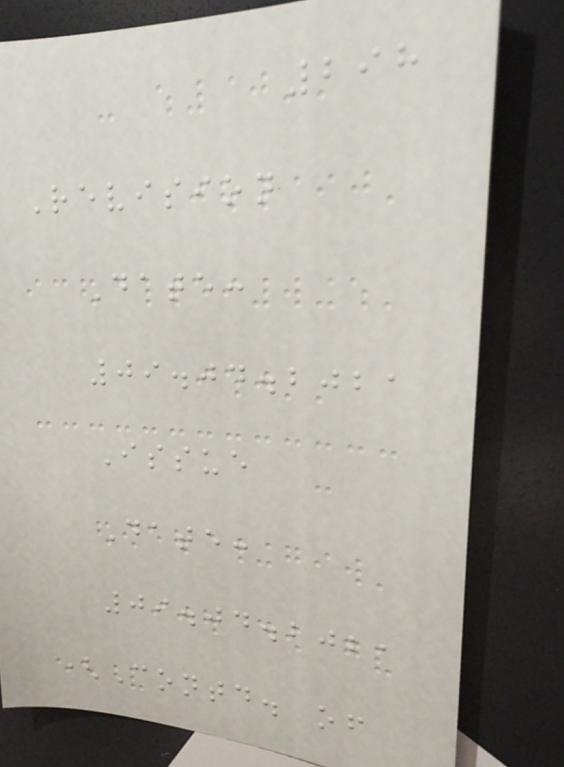298
Revision
Date:
09.04.2021
Issue
Date:
09.04.2021
(Contd. of
